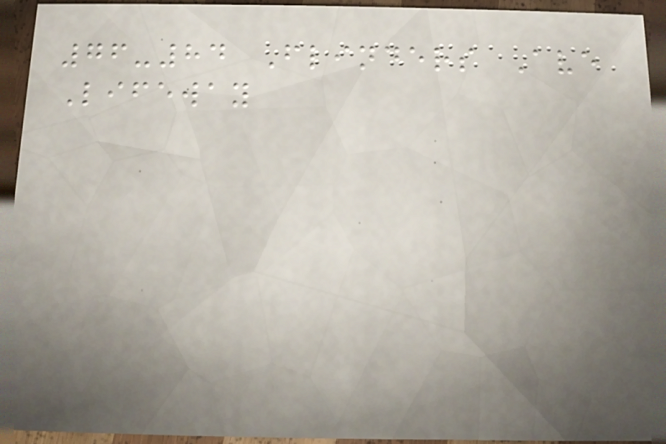76-84 Flinders Ave
Lifeway
